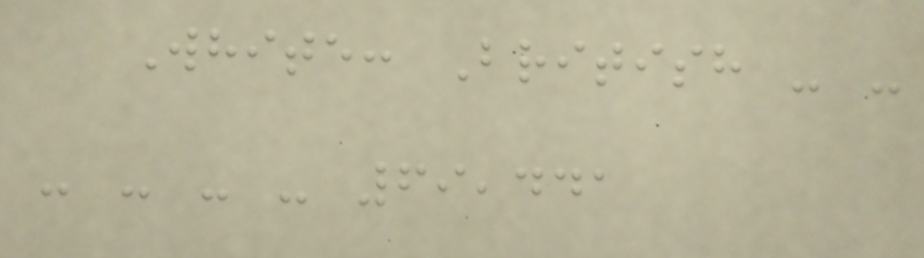White: British - -
- - - - 69,441
